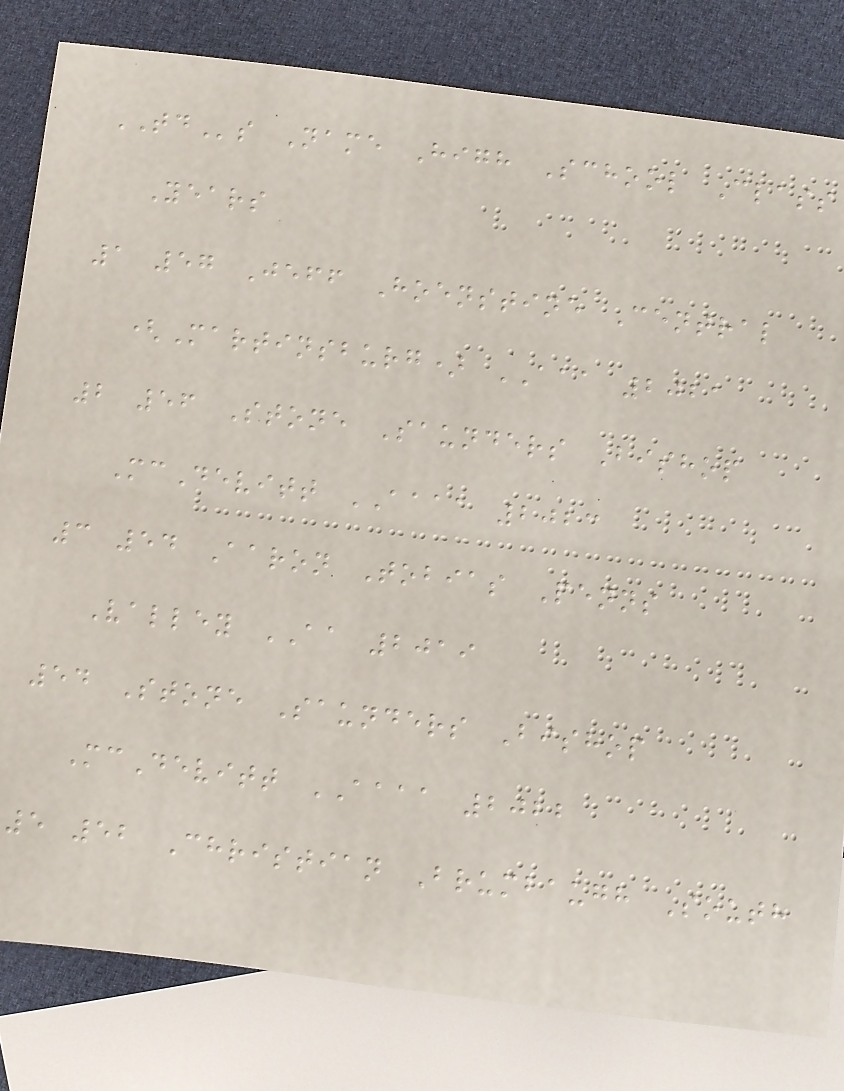TDs Name High School Class
Years
1 57 Jeff Hoenstine Central
(Martinsburg) AAA 2021
2 56 Stone Saunders Bishop
McDevitt AAAA 2023
3 54 Aaron Tobias Penns
Valley AA 2019
54 Stone Saunders Bishop
McDevitt AAAA 2022
5 52 Christian Brumbaugh South
